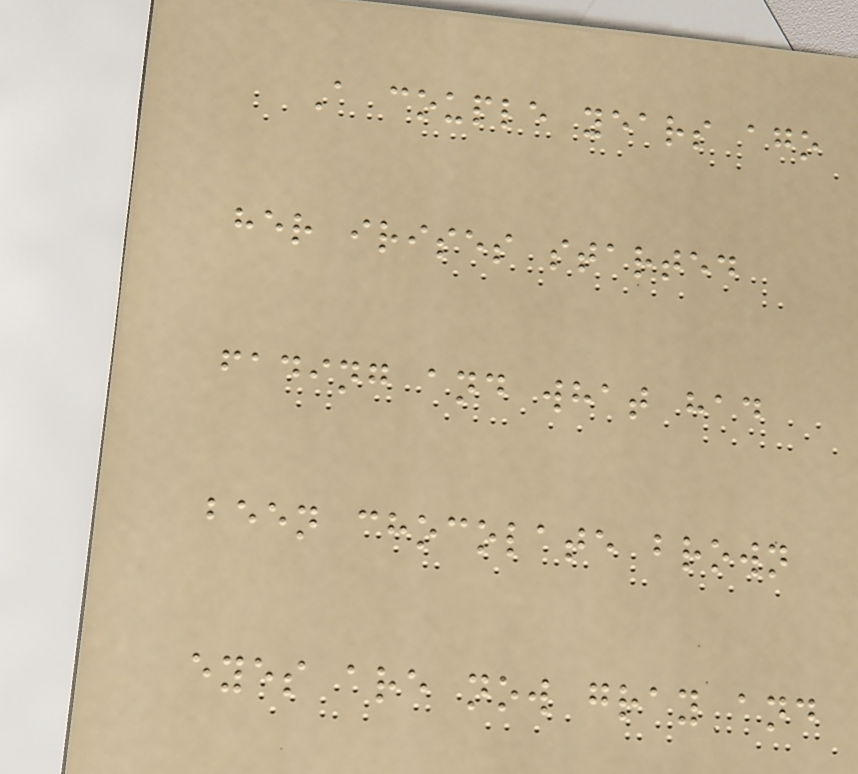A couple years ago
her irises started
fading and what had
been chocolate brown
eyes are now gray and
